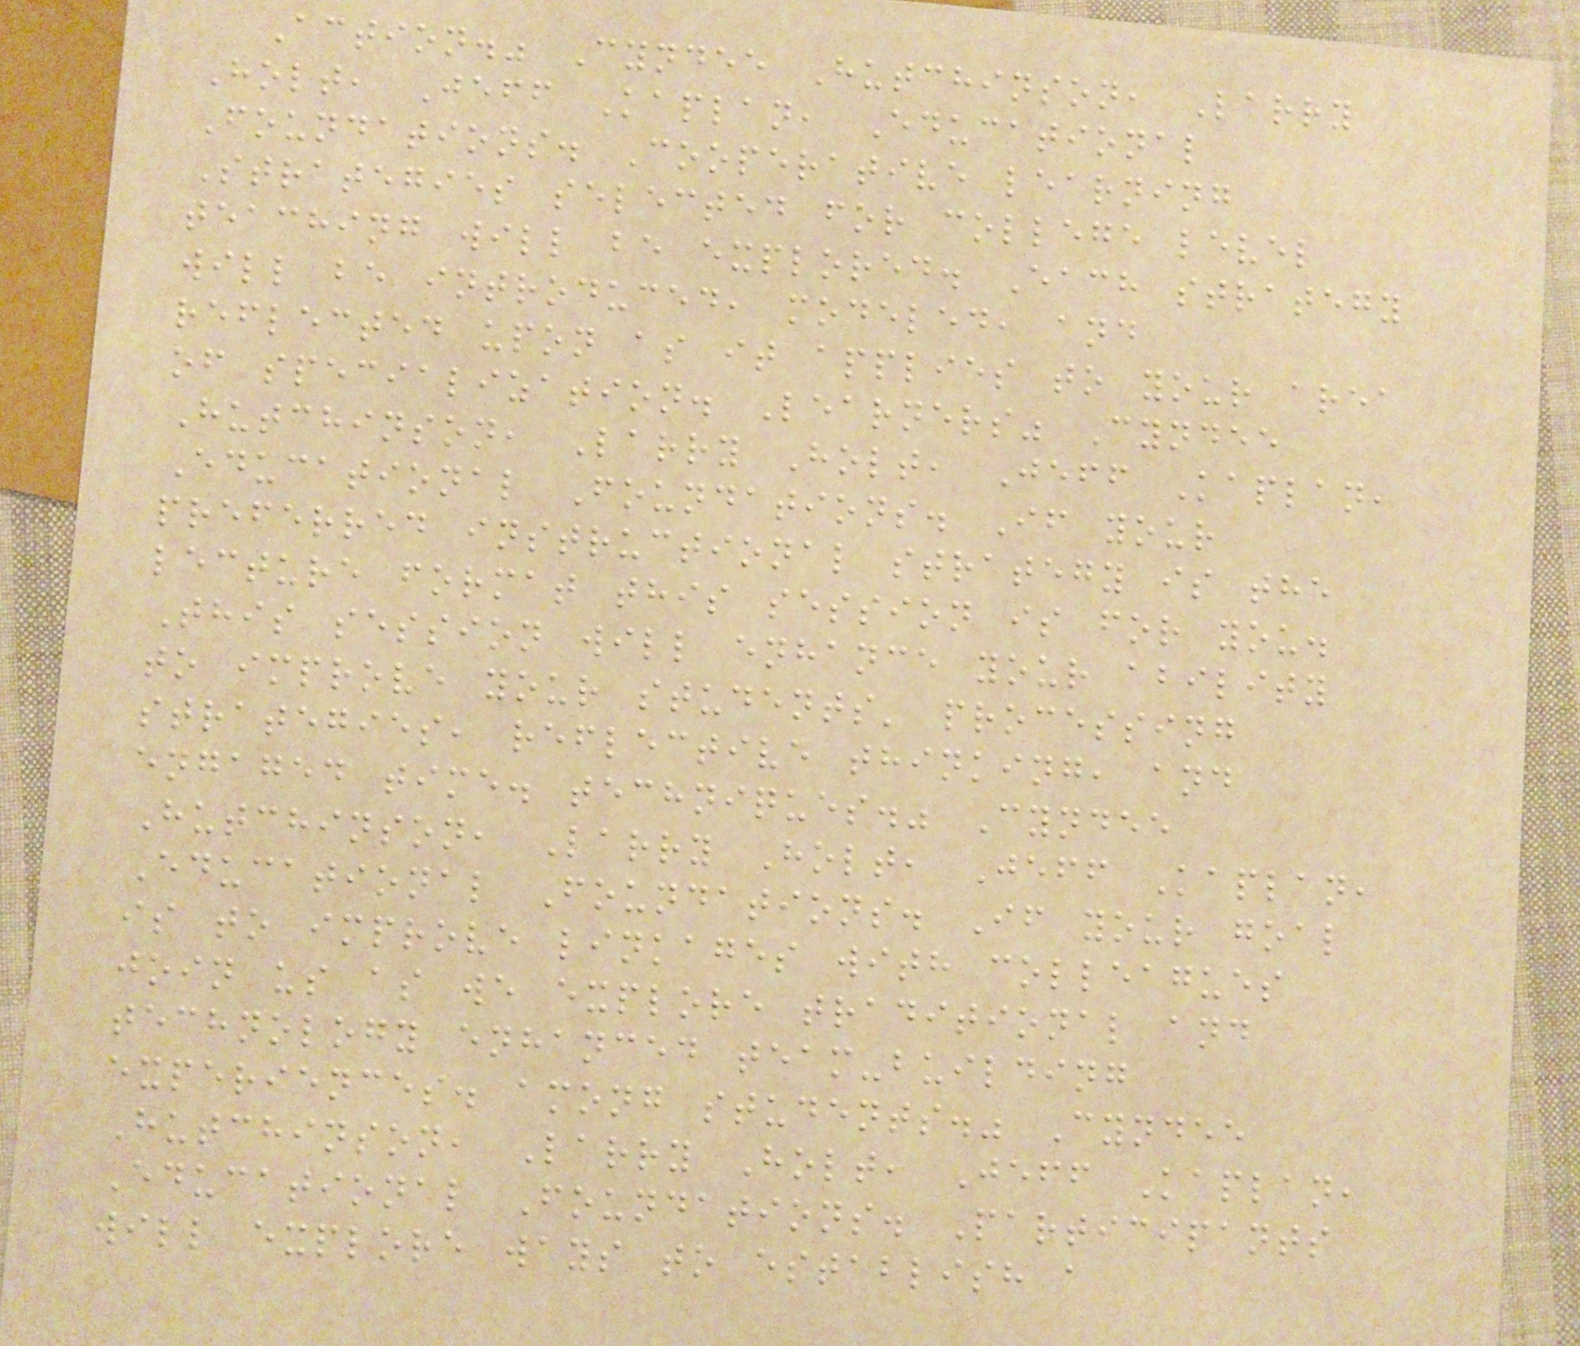Action." Cyndee Hutchinson, Larry
Holt, Jeff Kaplan, Educational
Foundations. Cooperative learning
Strategies selected for college level
teaching will be explored. Each strategy
will be introduced, modeled, and
reflected upon as it applies to your area
of specialization. Learners" Cyndee
Hutchinson, Larry Holt, Jeff Kaplan,
Educational Foundations. If your
preferred instructional strategy is the
lecture format this session is for you.
This session will enhance your ability
to improve your students' processing
strategies, reflective thinking, and
engaged time. techniques." Cyndee
Hutchinson, Larry Holt, Jeff Kaplan,
Educational Foundations. If your goal
is to improve linkages with colleagues
join us as we explore traditional and
technology enhanced team-building
experiences. among students." Cyndee
Hutchinson, Larry Holt, Jeff Kaplan,
Educational Foundations. Participants
will explore ways to establish a
